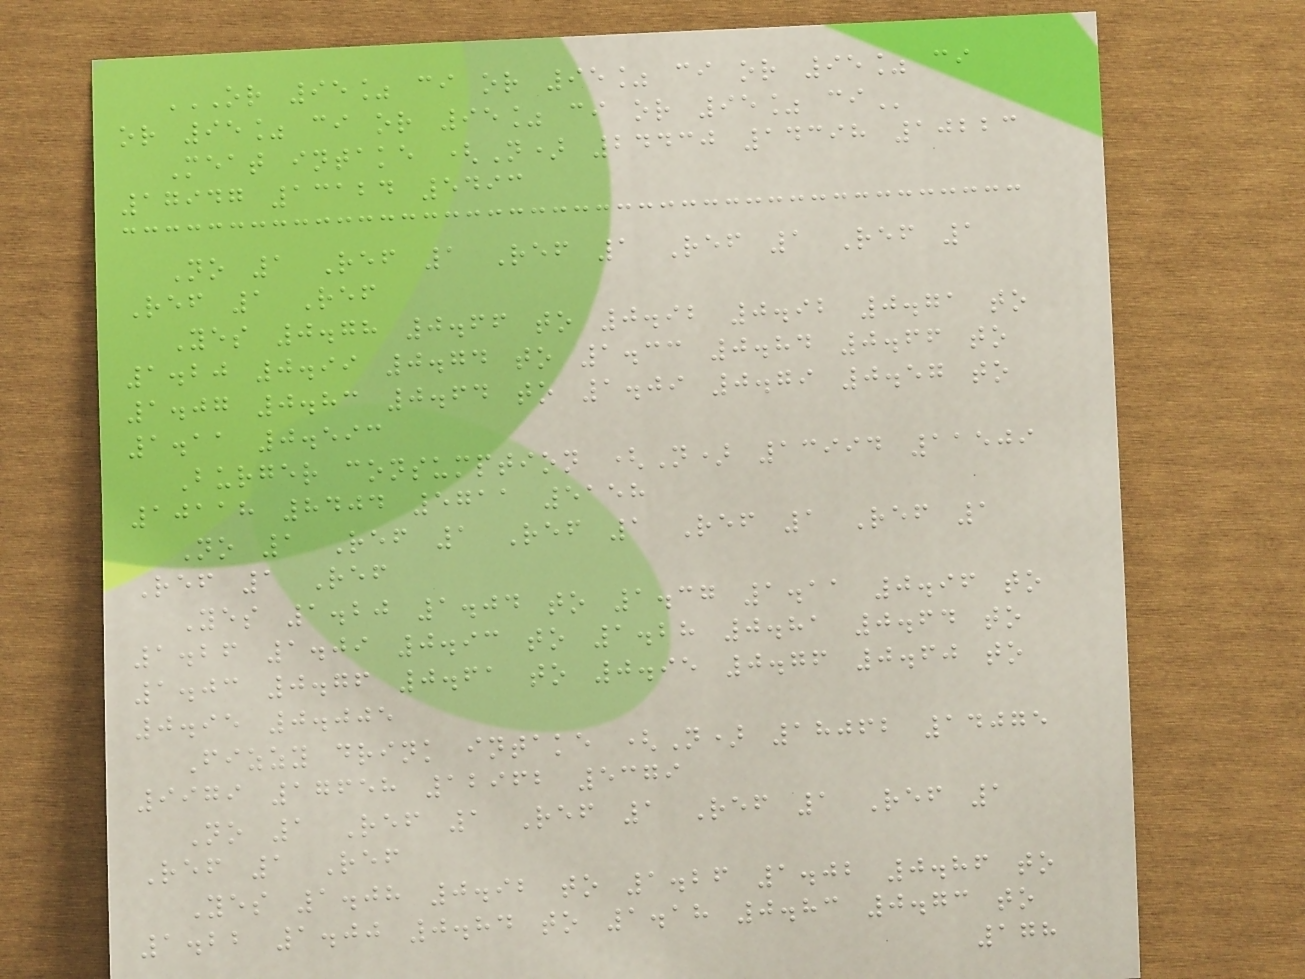OR 95% CI OR 95% CI OR 95% CI
OR 95% CI OR 95% CI OR 95% CI
Meat intake (N) 24430 14398 10223
17947 13124 5493
No 1 Ref 1 Ref 1 Ref 1 Ref 1
Ref 1 Ref
Yes 0.78 0.66 to 0.92 0.92 0.71 to
1.20 0.99 0.74 to 1.33 0.84 0.66 to
1.07 0.83 0.64 to 1.09 0.79 0.57 to
1.11 0.593
Burger consumption (N) 13994 11509
10118 8404 5711 5158
No 1 Ref 1 Ref 1 Ref 1 Ref 1
Ref 1 Ref
Yes 1.20 1.04 to 1.37 1.11 0.96 to
1.26 1.09 0.93 to 1.28 0.81 0.64 to
1.03 0.76 0.61 to 0.95 0.76 0.60 to
0.95 0.005
Fizzy drink intake (N) 18062 14075
9979 17658 12962 5379
No 1 Ref 1 Ref 1 Ref 1 Ref 1
Ref 1 Ref
Yes 1.08 0.92 to 1.26 1.02 0.86 to
1.22 1.00 0.84 to 1.18 0.83 0.73 to
178
